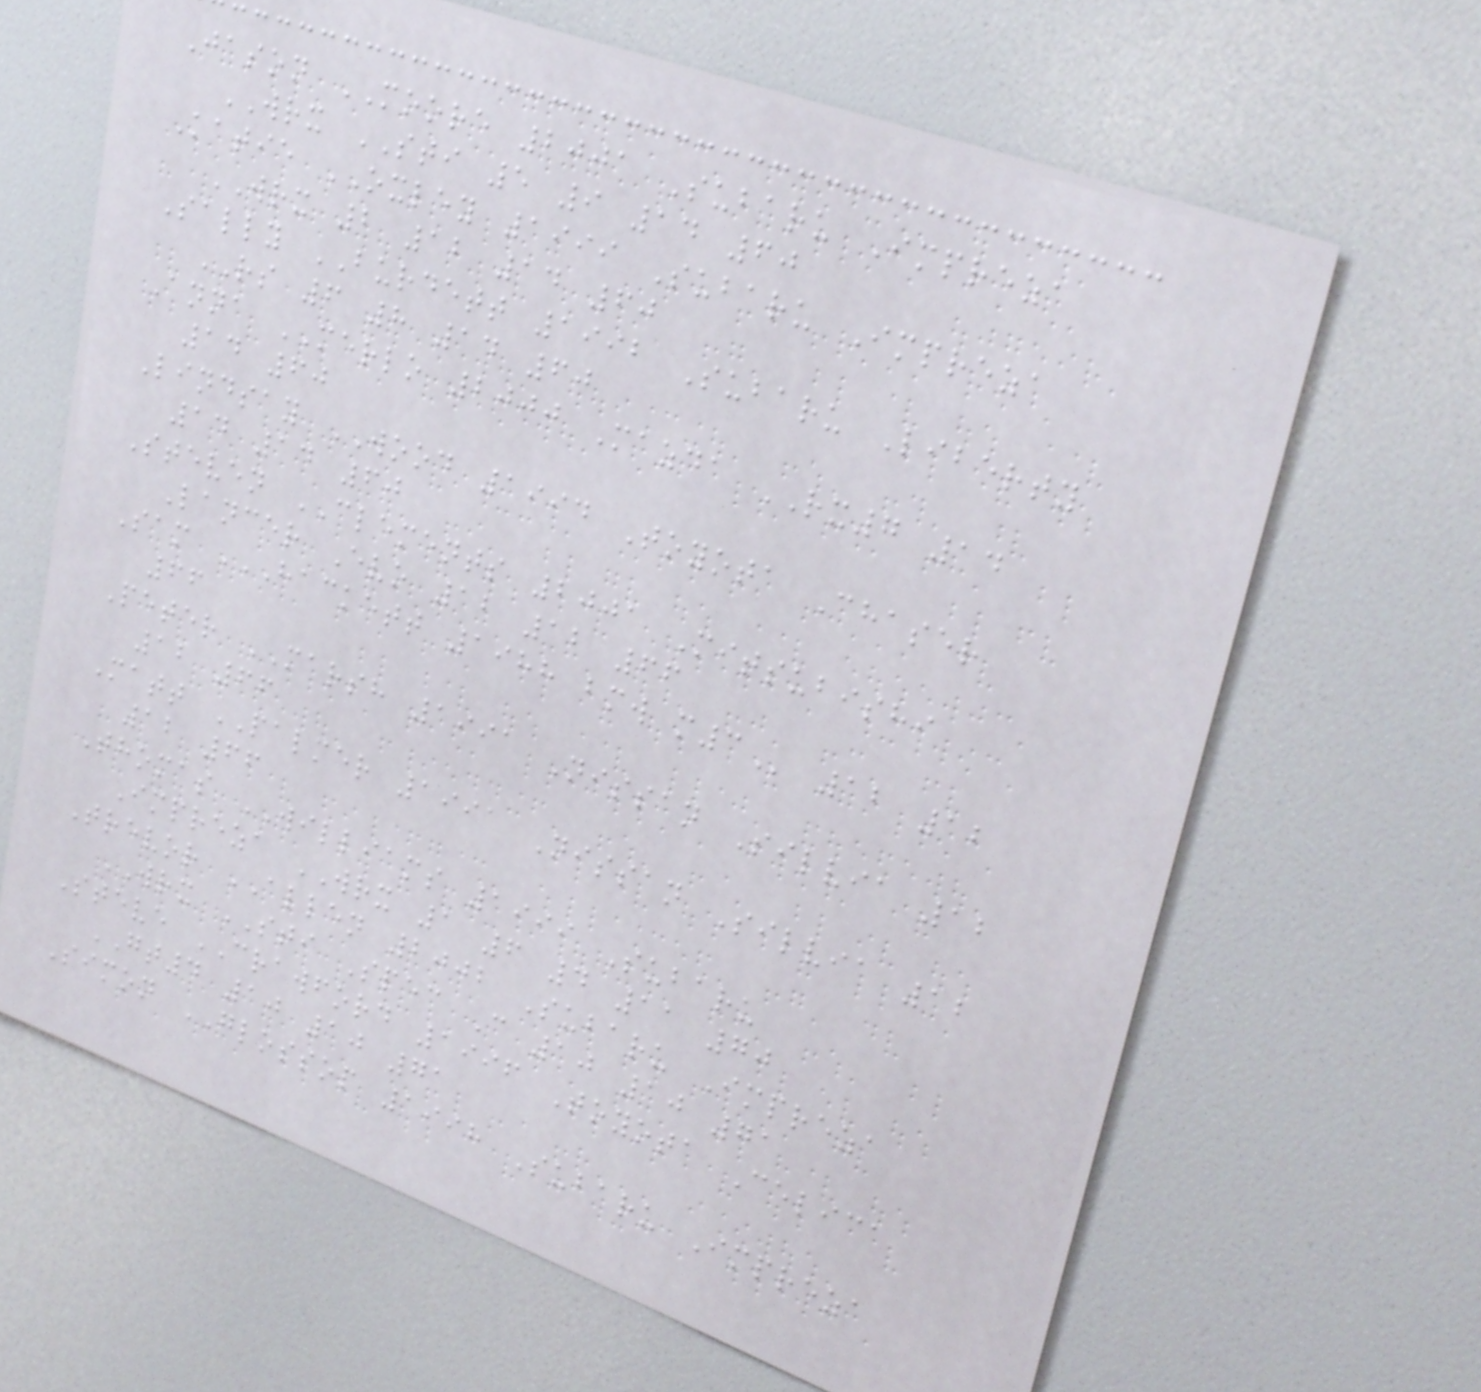Jason MOORE 2001 Subaru Impreza
WRX STI 5 9 14 60
Katie OXLEY 1999 Subaru Impreza
WRX 2 12 14 60
Sally BURDETT 1992 Subaru Liberty
RS 6 8 14 60
Anna MERLO 2000 Mazda RX7 14
14 60
Lindsay WOOD 1994 Toyota Chaser
14 14 60
Steven CLEMENTS 2001 Mitsubishi
Lancer Evo 12 12 66
Sam HACKETT 1988 BMW M3 12 12
66
Peter MARSH 1991 Nissan Silvia 12
12 66
Matt PALMER 1991 Nissan Silvia 12
12 66
Thomas WILLIAMS 1999 Subaru
Impreza WRX 1 6 4 11 70
Trevor ALLEN 2002 Subaru Impreza
WRX STI Spec C 10 10 71
Steve CRAWFORD 1996 Toyota Celica
GT4 10 10 71
Simon GLOSSOP 1998 Subaru Impreza
